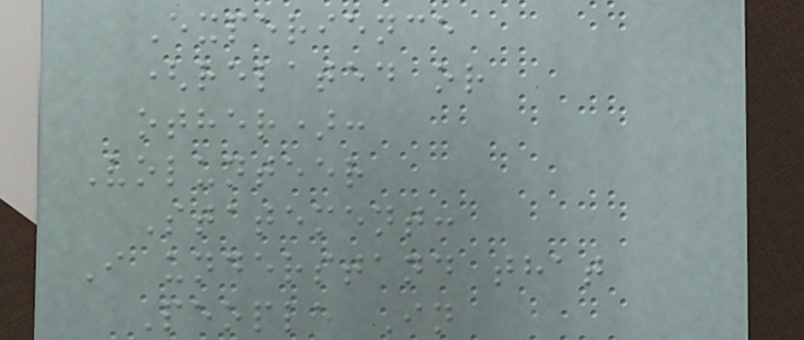Experience
(related or
other):
Volunteer
Statement:
I understand that
People In
